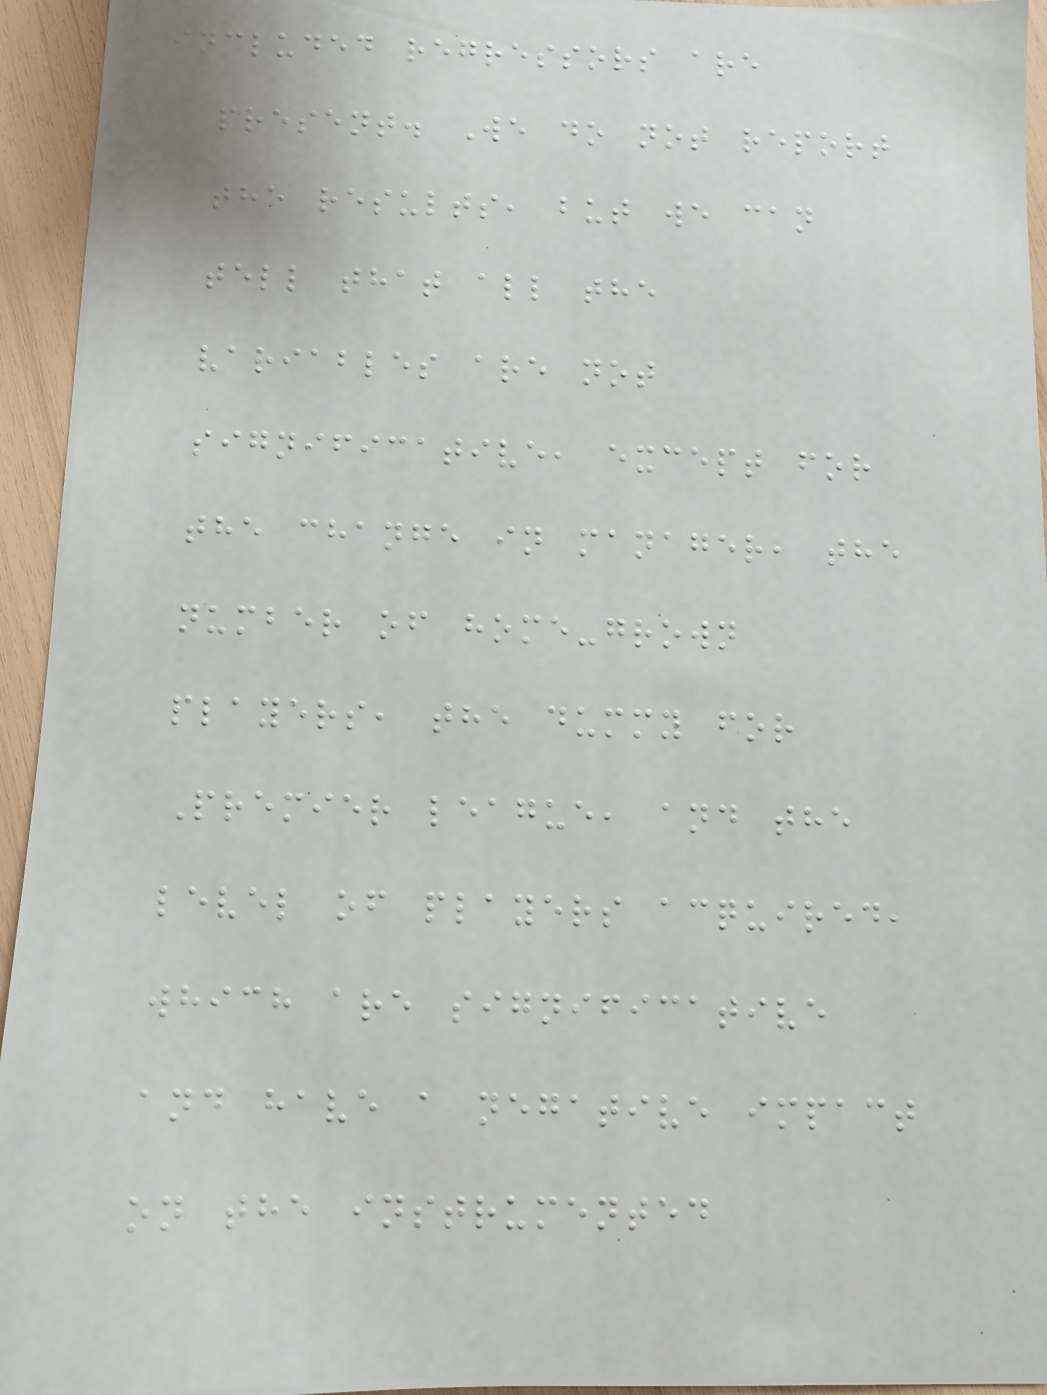included regressors are
present. We do not report
the results, but we can
tell that all the
variables are not
significative, except for
the change in manager, the
number of home-grown
players, the dummy for
Premier league, and the
level of players acquired,
which are significative
and have a negative impact
on the instrumented
